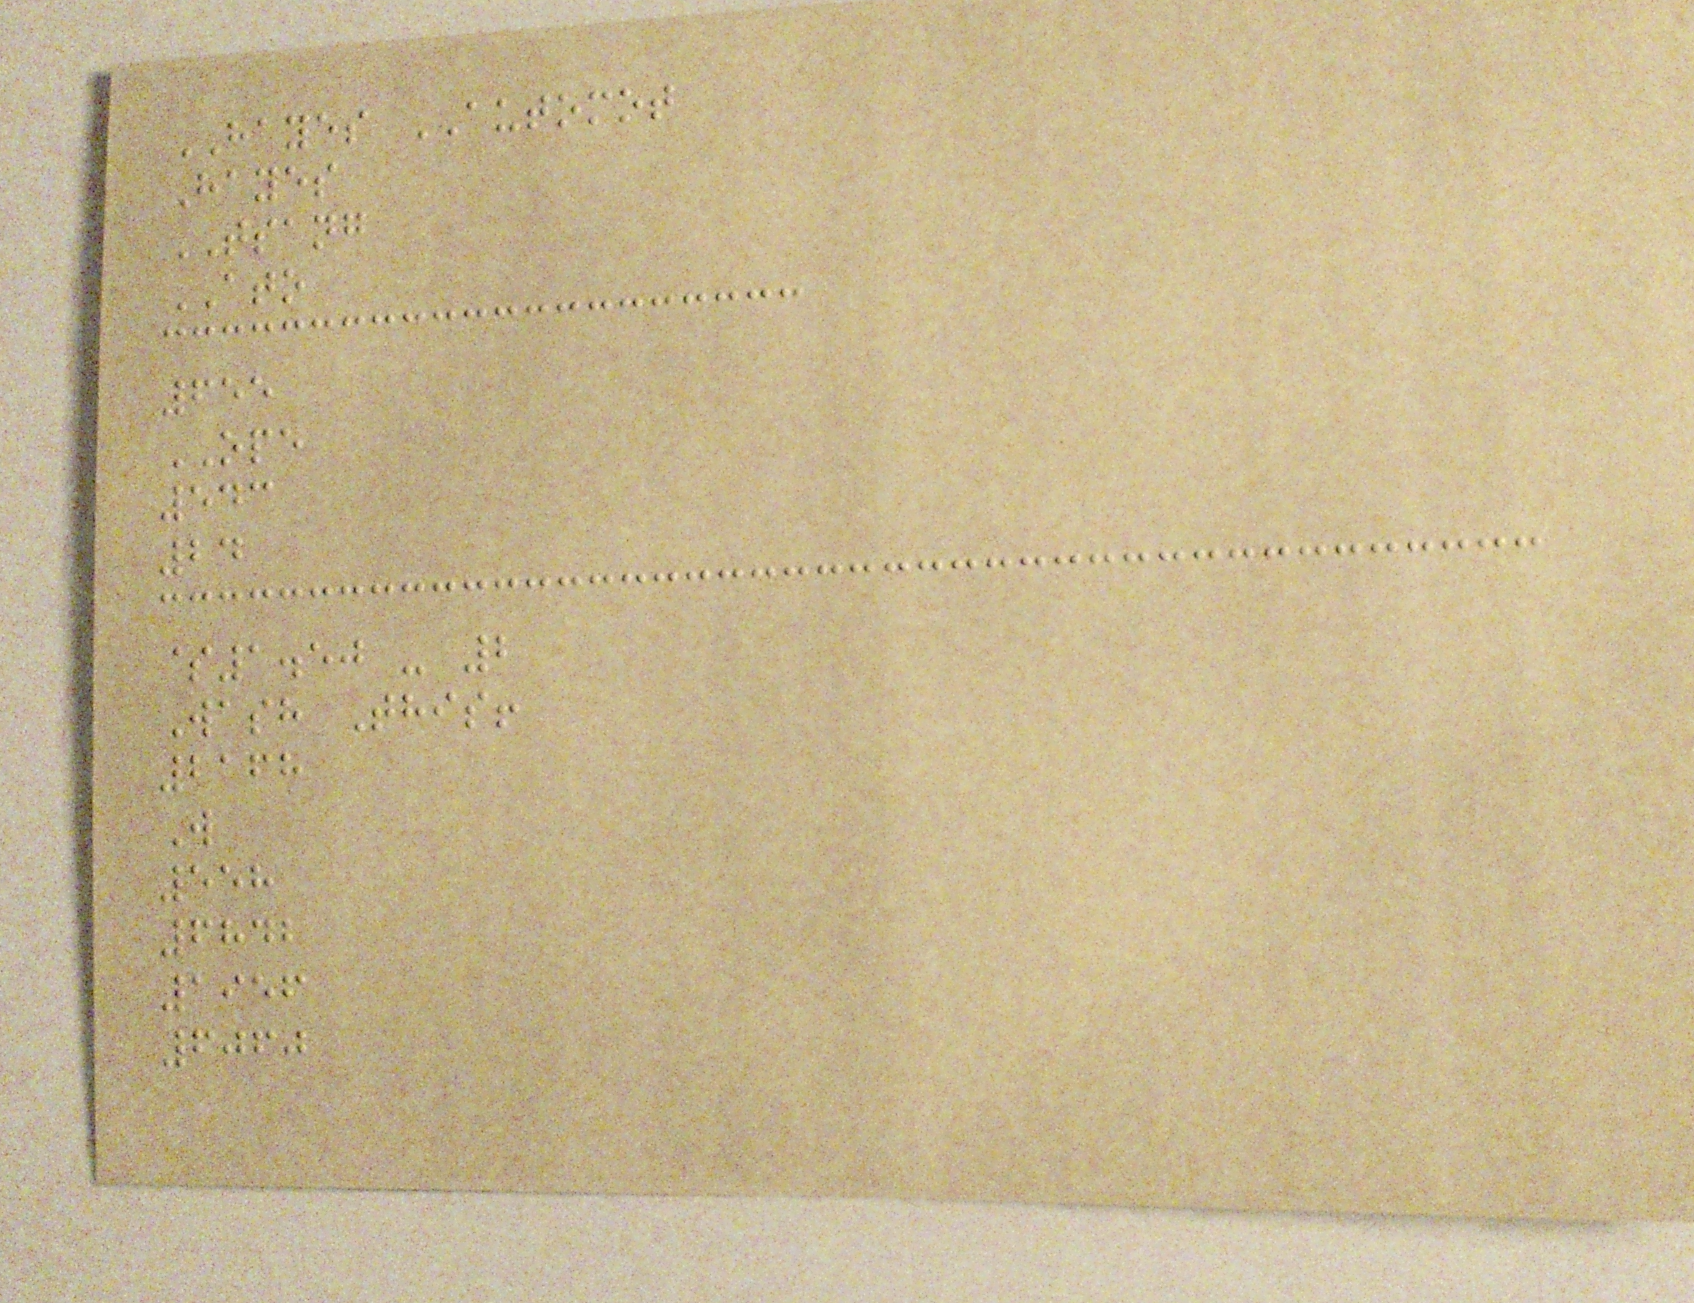HAYES AUTOMOT
Hayes
TSANG
ATO
655
OPE
543
24
$1.50 - 2
Wash This!
2168
W
558
6842
1956
6060
